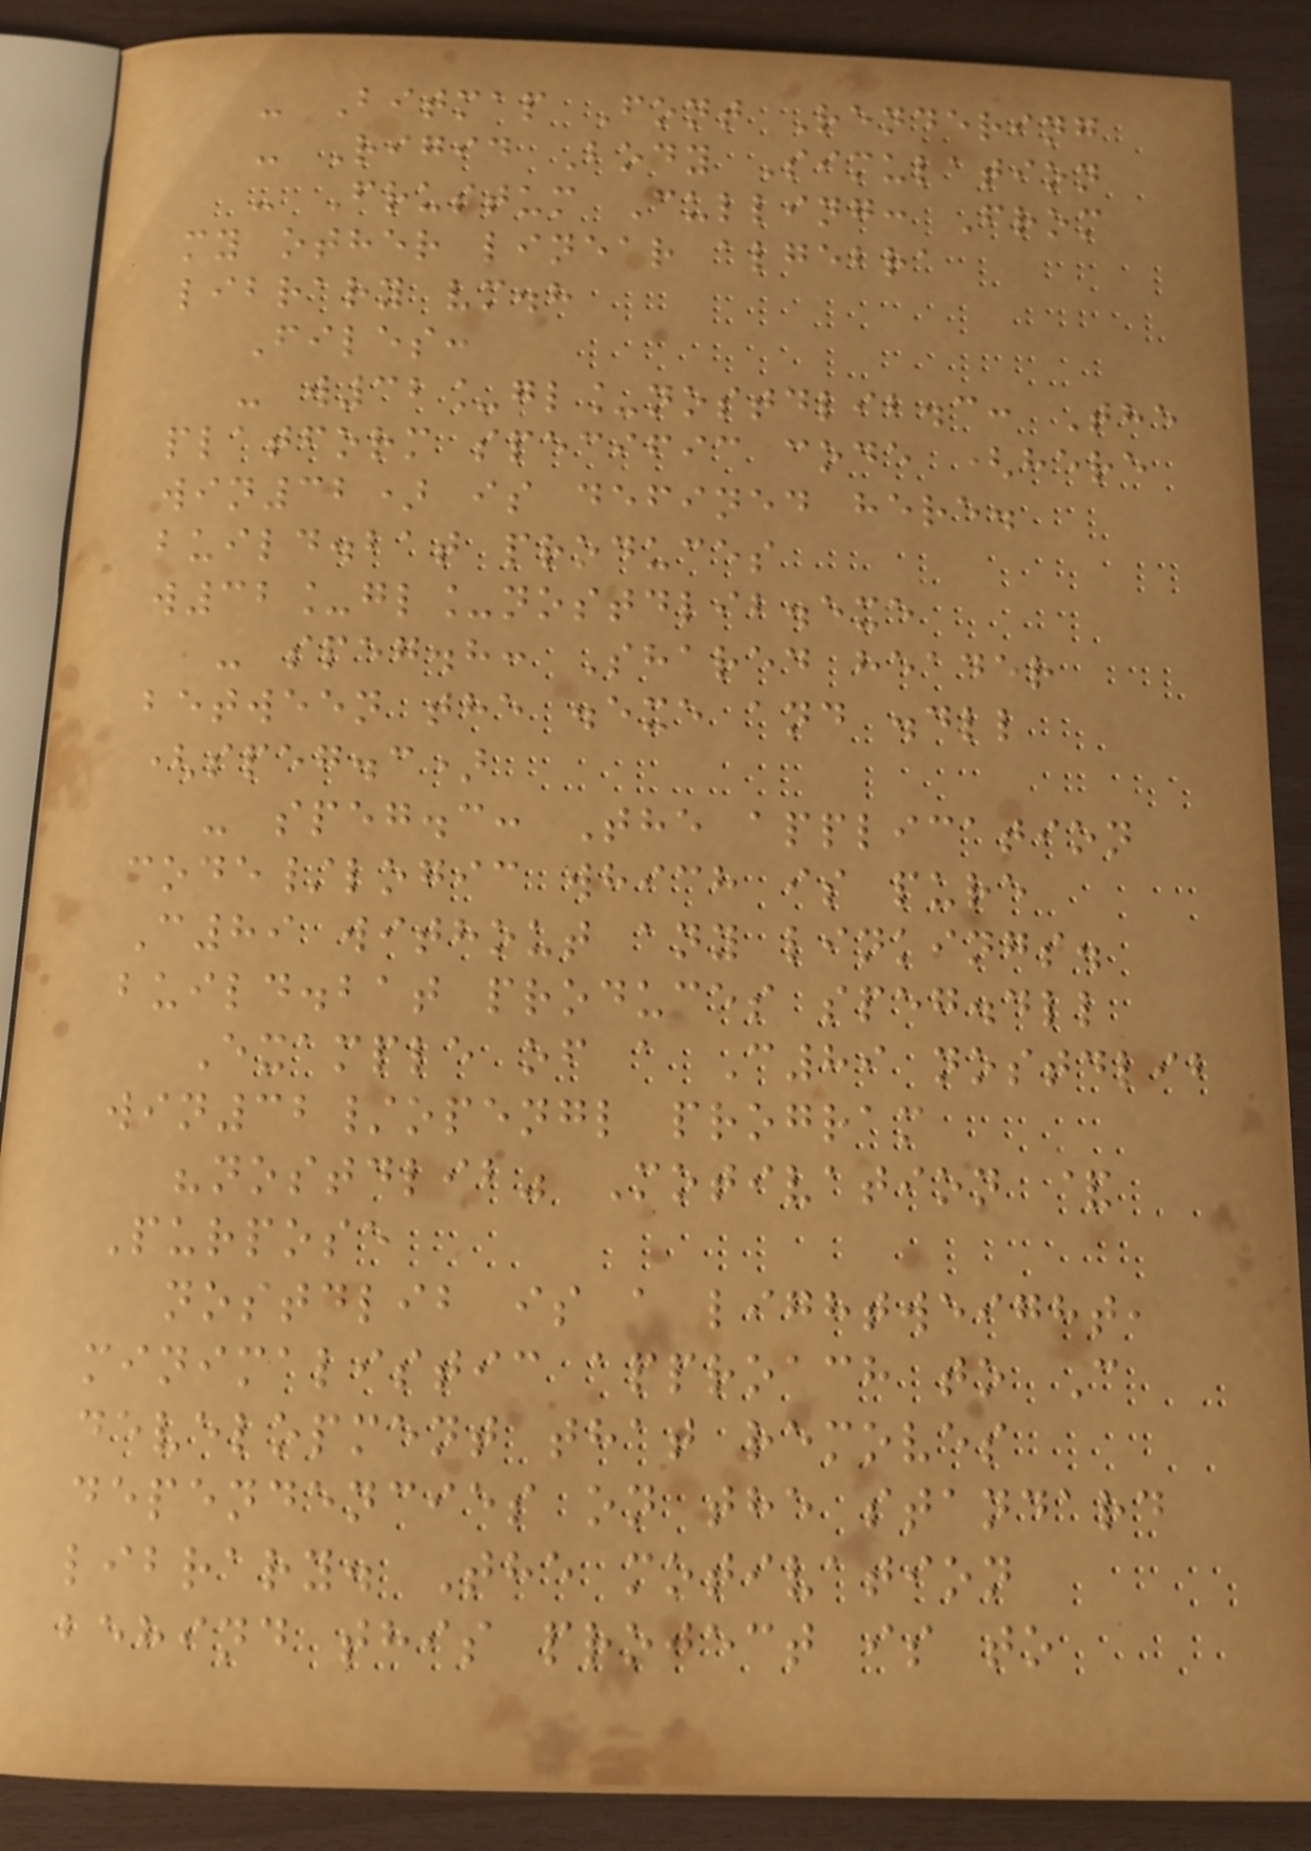- Bitmap Font Rendering
- Rigid Body Simulation
- Frustum Culling: From
my other linear algebra
library vm.h
Files:
- w32_gl_nostdlib.c: The
platform specific code (here
win32) is defined here.
build.bat produces
w32_gl_nostdlib.exe
- speg.h: Shared header
between the .exe and .dll
(speg.c)
- speg.c: The application
code/logic which is pure
C89 without any linkings.
build.bat produces speg.dll
Example of a C89 nostdlib
win32/opengl program
"nostdlib" Motivation &
Purpose
nostdlib is a lightweight,
minimalistic approach to C
development that removes
dependencies on the standard
library. The motivation
behind this project is to
